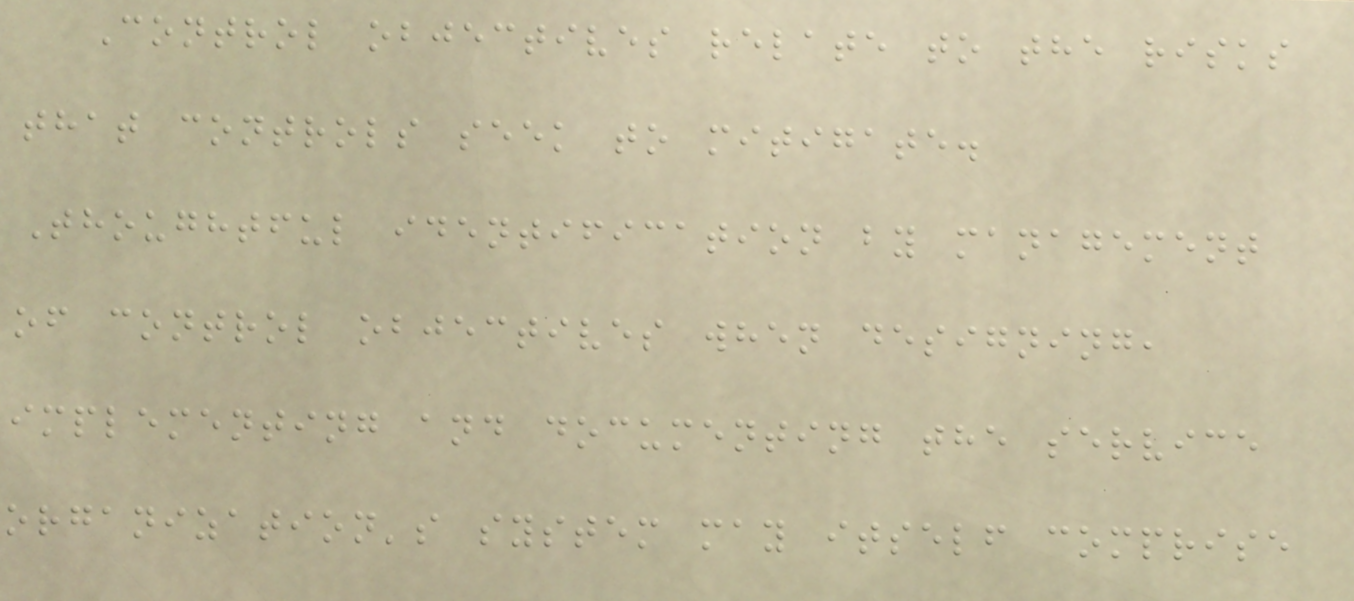Control objectives relate to the risks
that controls seek to mitigate.
Thoughtful identification by management
of control objectives when designing,
implementing and documenting the service
organization's system may itself comprise
